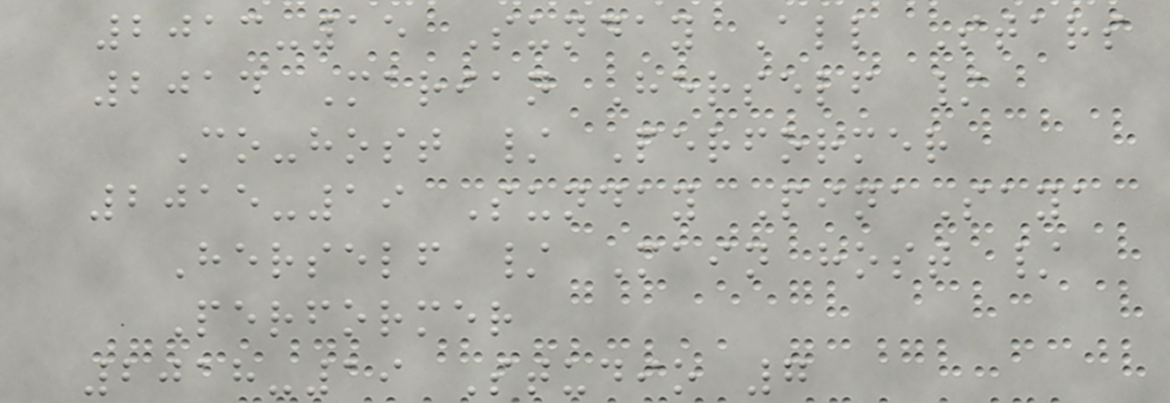2013-15 Sunday All Stars
2014 Marian Herself /
Co-host / Performer
2015-19 Sunday PinaSaya
Herself / Main host /
Performer
2018-19 Studio 7
